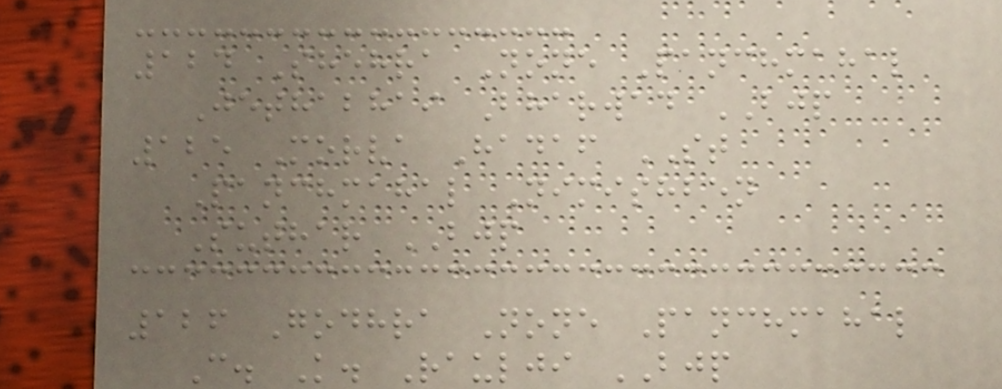124 Shehra None Panchmahal
Jethabhai Bharwad BJP
125 Morva Hadaf ST
Panchmahal Nimishben
Suthar BJP
126 Godhra None Panchmahal
C. K. Raulji BJP
